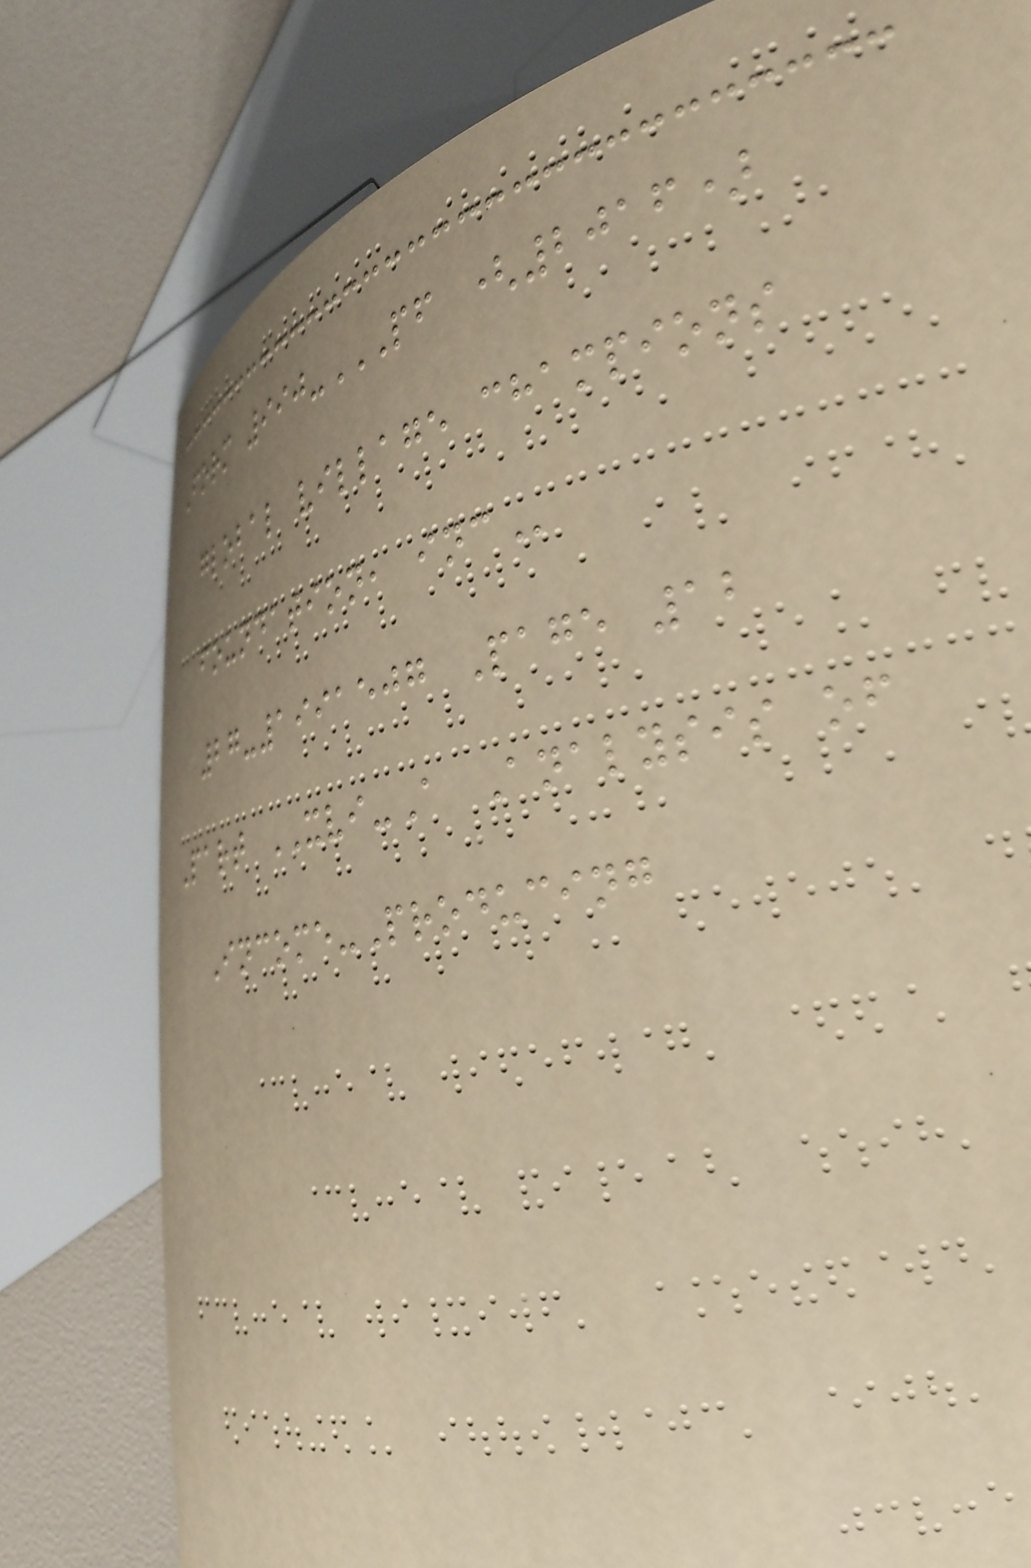Form 990-PF (2016)
GLOBAL VILLAGE CHAMPIONS
FOUNDATION, INC
27-1991507 Page 12
Part XVI-A Analysis of
Income-Producing
